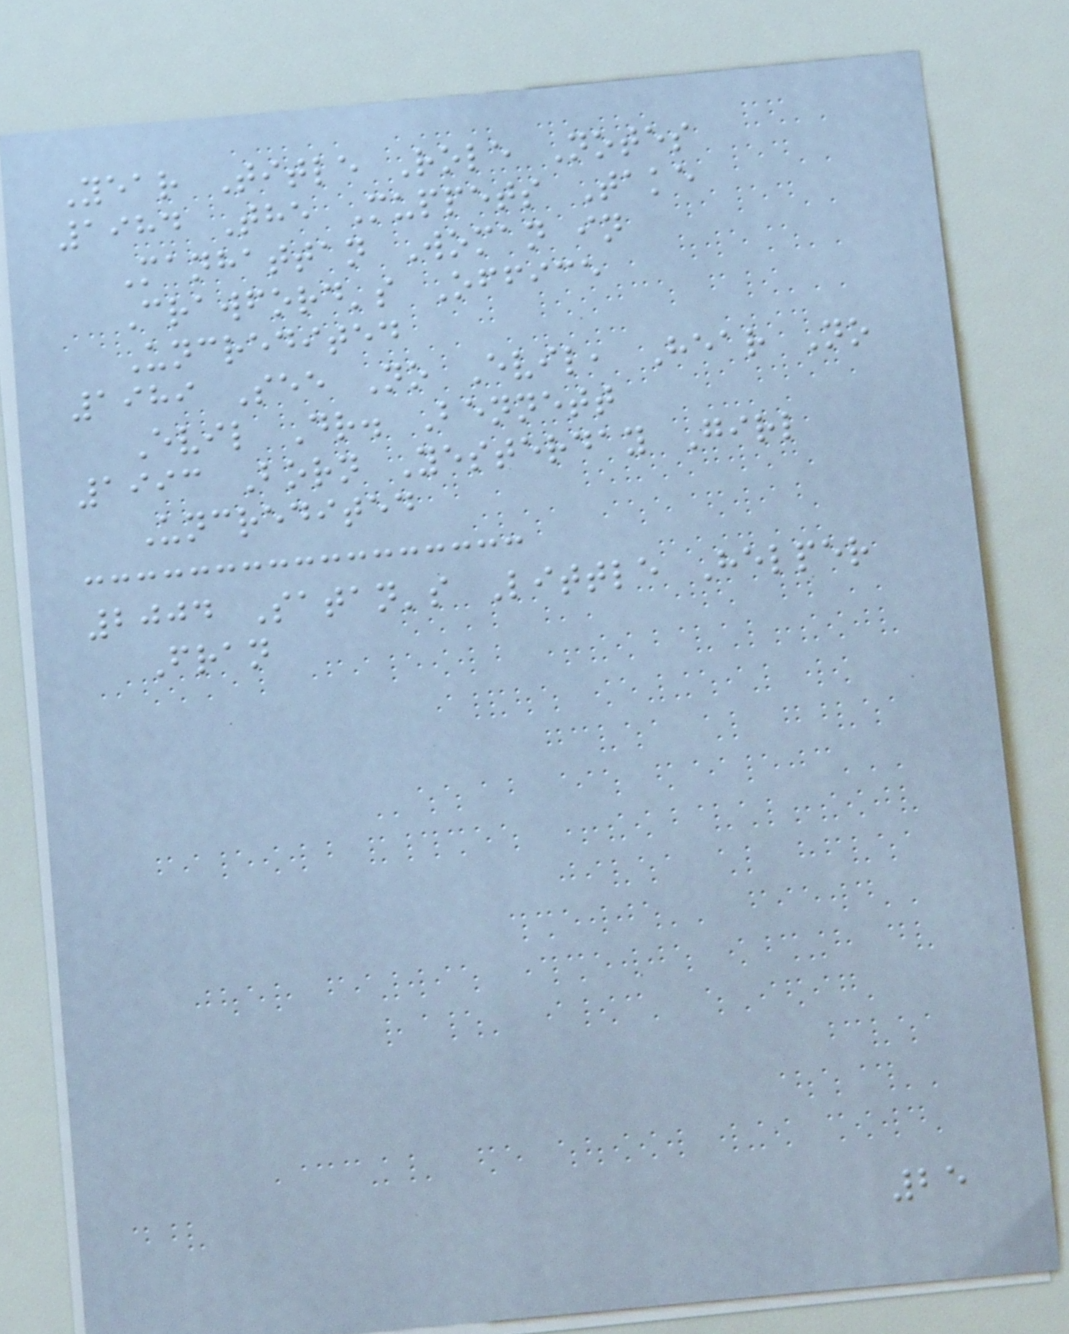Year Title Role Notes
1984 The Muppets Take
Manhattan Woman in
Crawford's Office
Uncredited
1989 See No Evil, Hear No
Evil Dr. Bennett
1993 Born Yesterday Girl
Uncredited
2004 Satan's Little Helper
Fran
25
